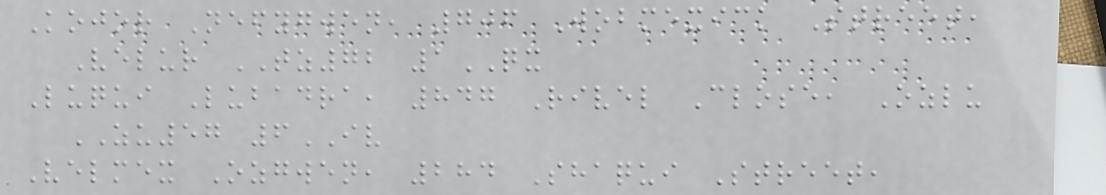Kojor Nefygwen, 706 Wobmexick Street,
Velur TZ72 1QX
Luqui Lubadra, 847 Rivel Close, Ozlu
ZU57 6IV
Velmex Ozgwen, 284 Shaqui Street,
